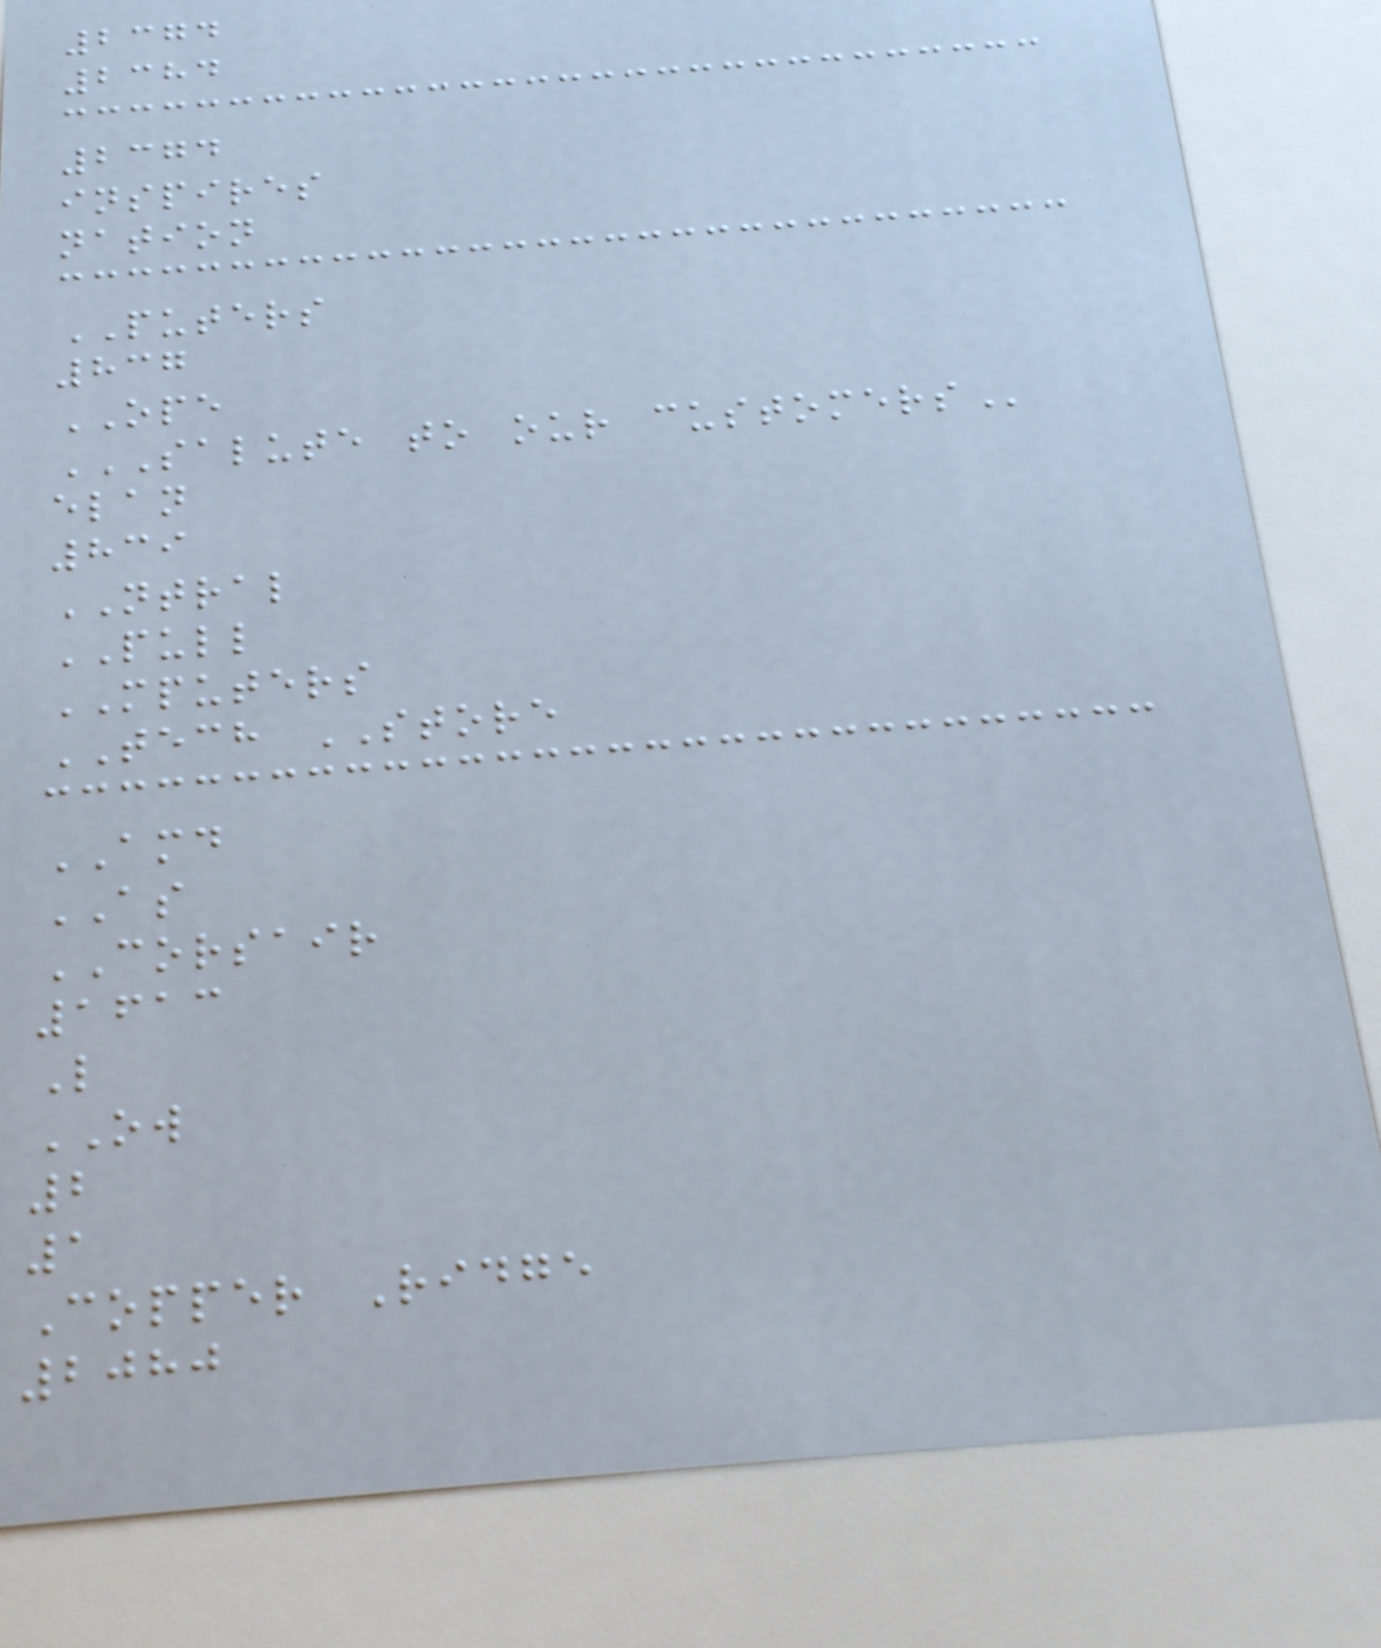2374
2384
2374
inspires
nation
PUTERS
837
OPE
SALUTE TO OUR CUSTOMERS
elan
839
NTRAL
PULL
MPUTERS
TECH STORE
AMD
AS
CORSAIR
1613
L
OW
2
1
Copper Ridge
2080
